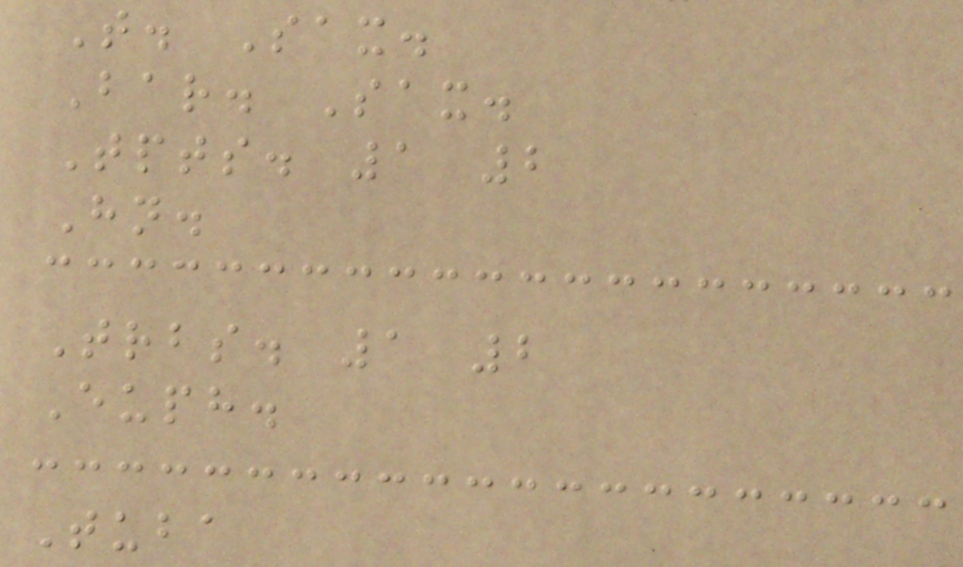T. Sax.
Bar. Sax.
Tpts. 1 2
Hn.
Trbs. 1 2
Euph.
Tuba
